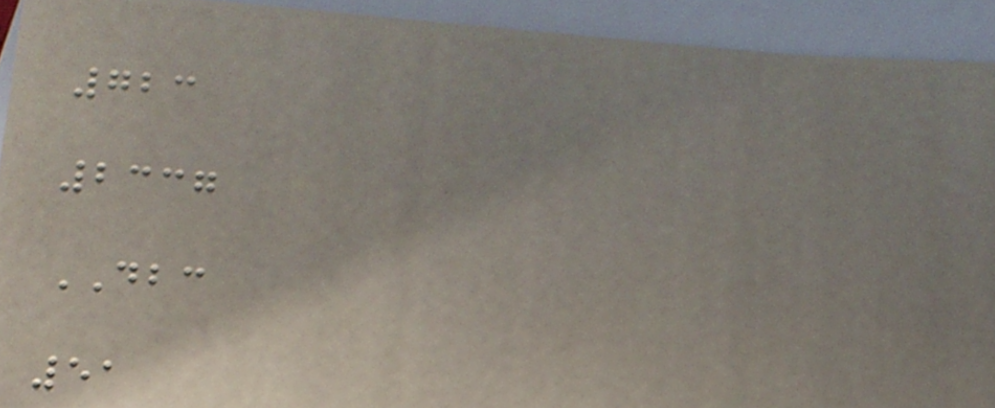723
2337
DBC
51
